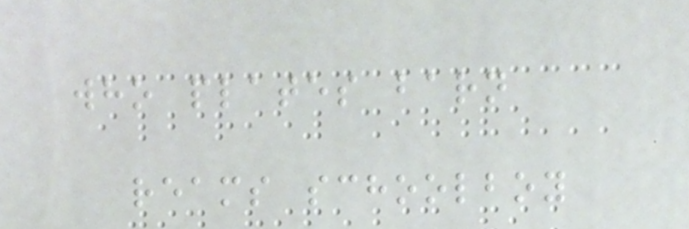who plates barn
reams schoolboy
